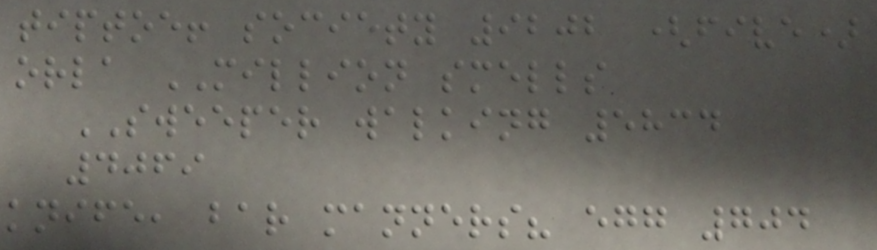tiptoe! society 9202 (five)
orla MILLION smells
SWEEPER walking 5834
4069
knife, bar manners? egg 704
